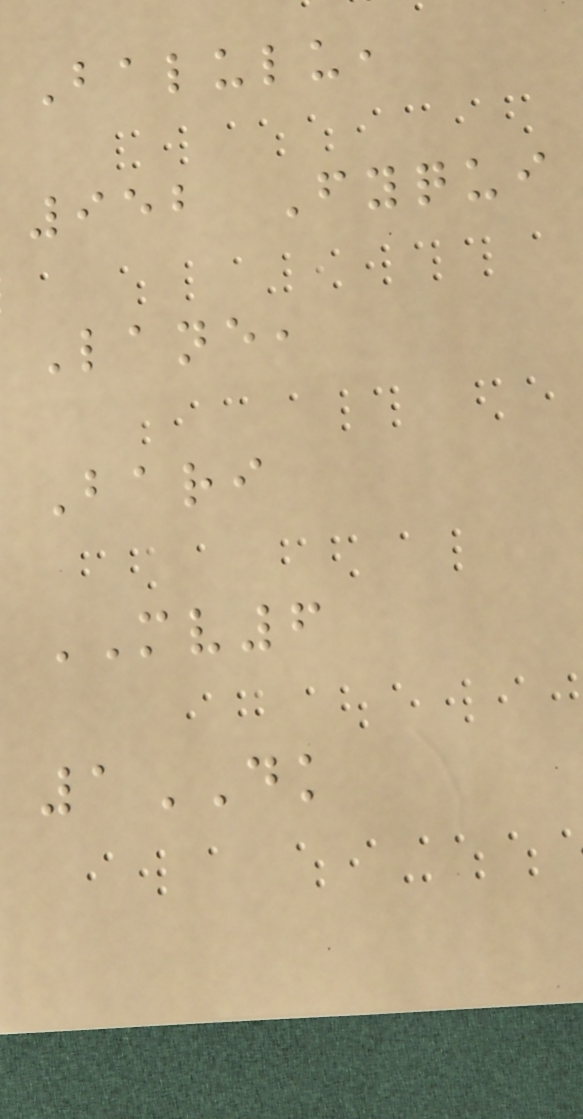Balulu,
952 Fyqui
Lane,
Bari
MV6
1DK
